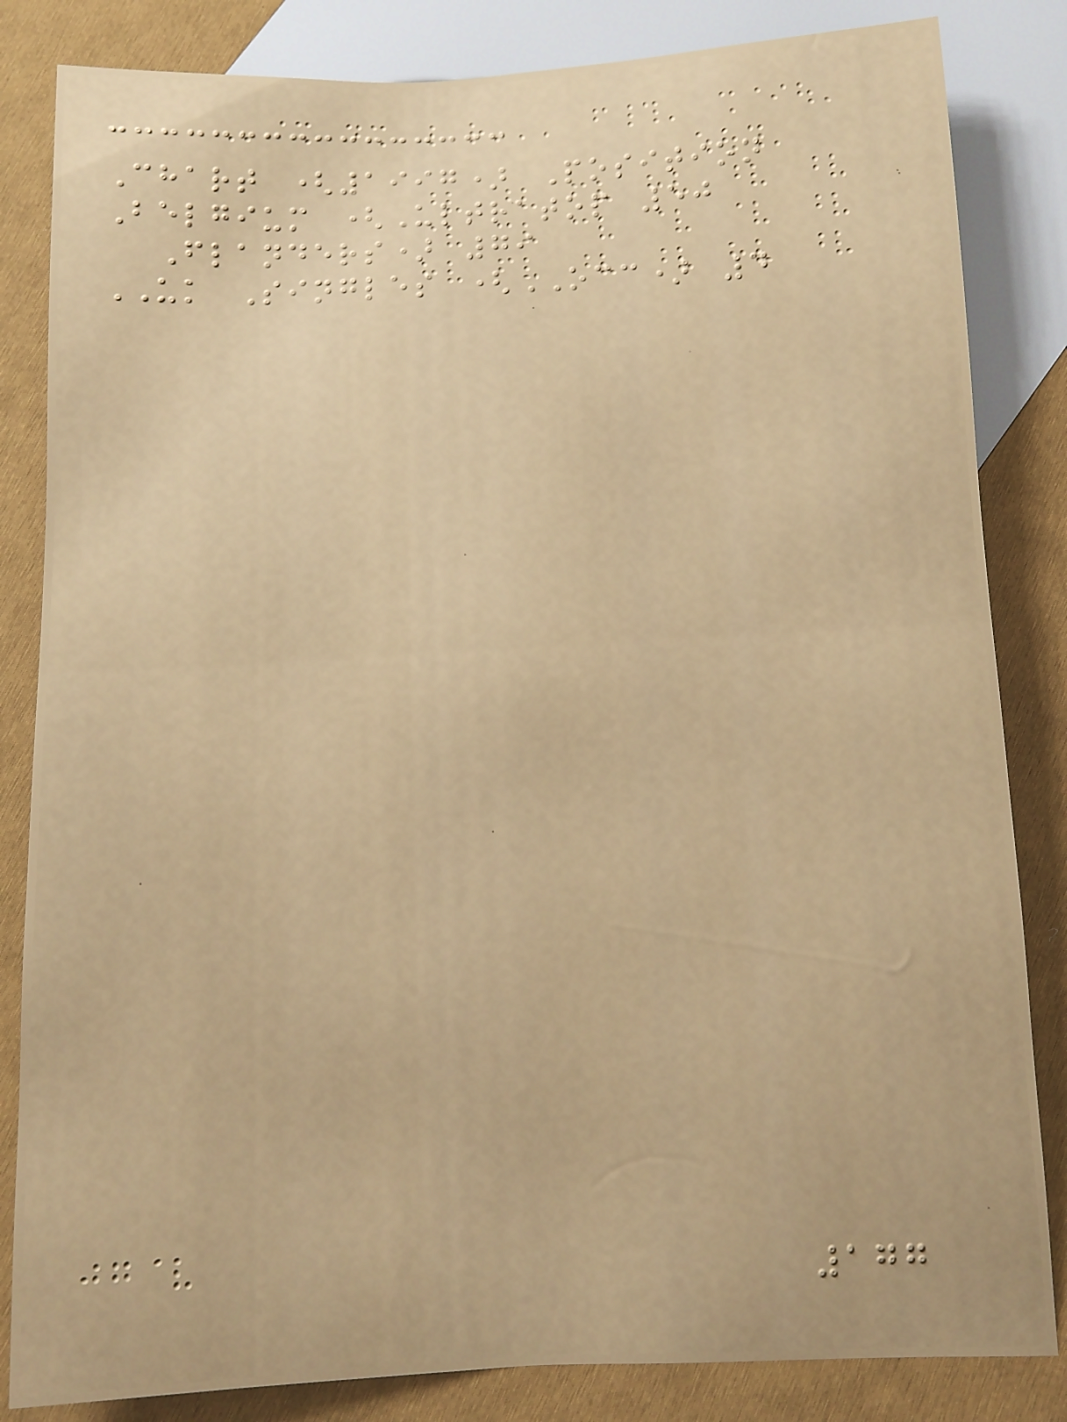Chart (1997) Position
Belgium (Ultratop 50
Flanders) 79
UK Singles (OCC) 4
177
